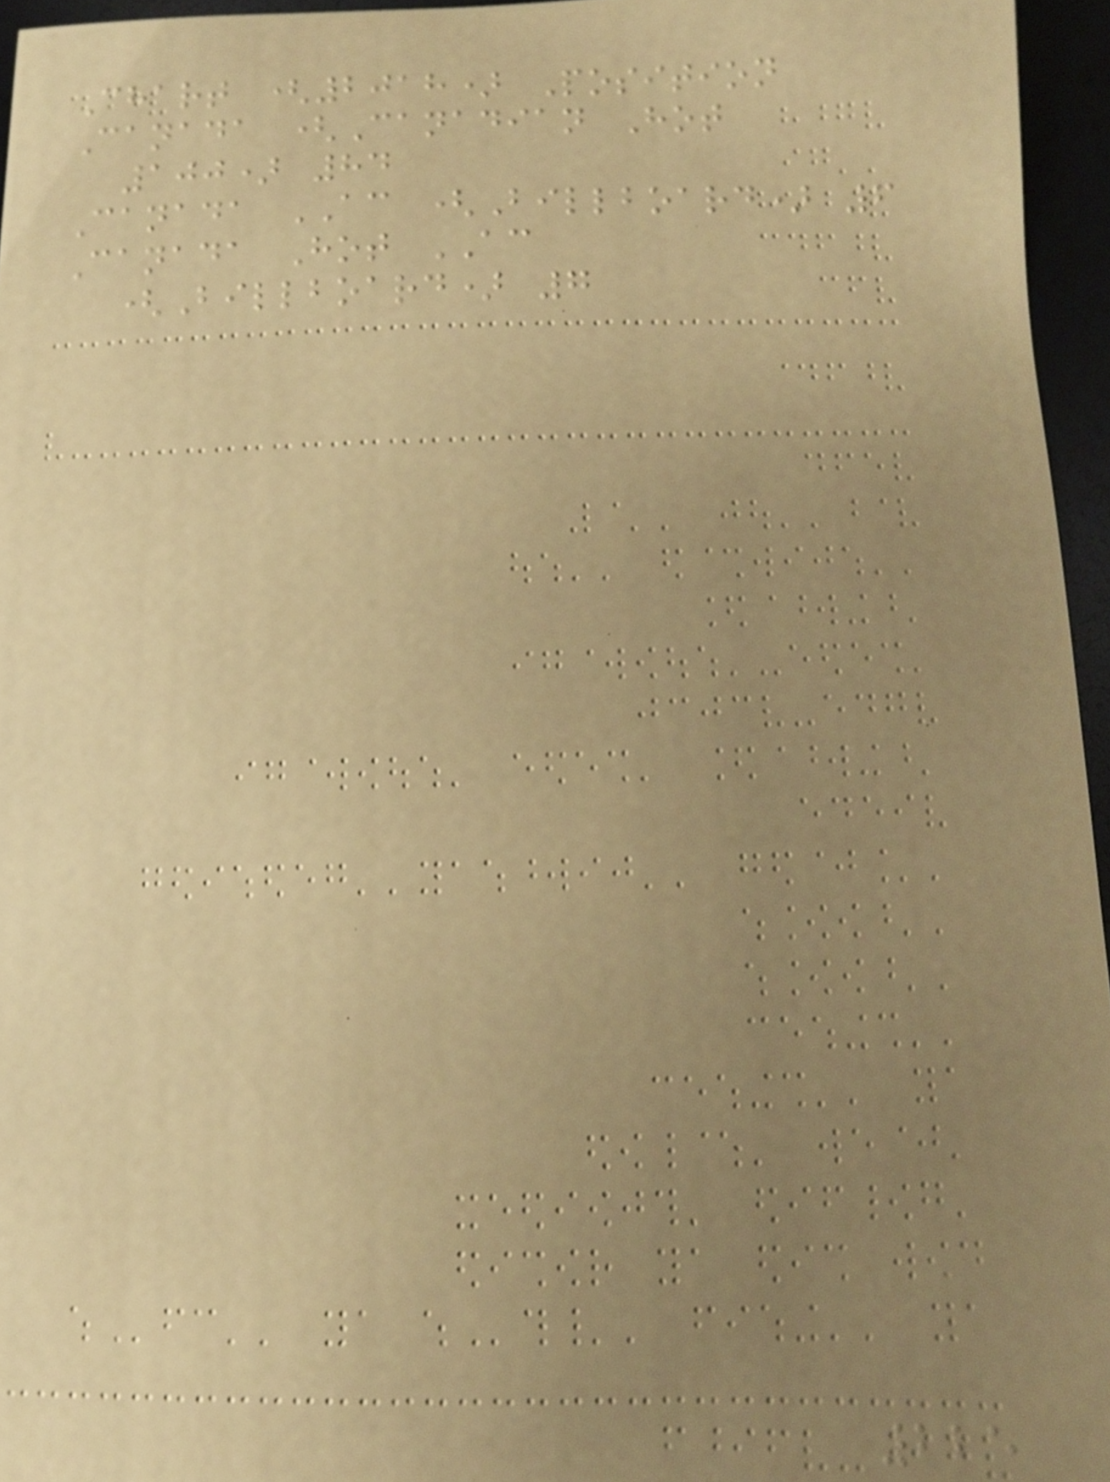Chart (2018) Position
Canada (Canadian Hot
100) 84
Canada AC (Billboard) 6
Canada Hot AC
(Billboard) 7
225
